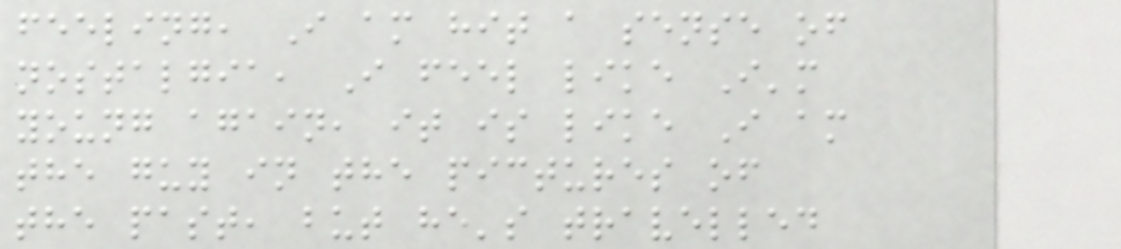feeling, I am hit a sense of
nostalgia, I feel like I'm
young again, it is like I am
the guy in the pictures of
the past, but he's travelled
